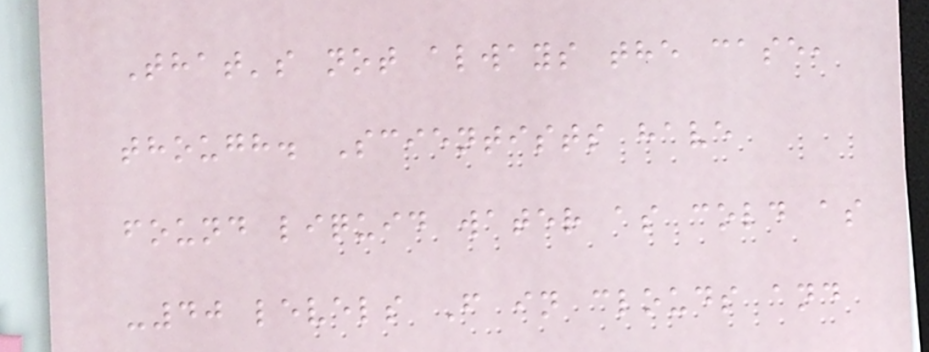That's not always the case,
though. Scientists have
found liquid water as cold as
-40 levels F in clouds and
